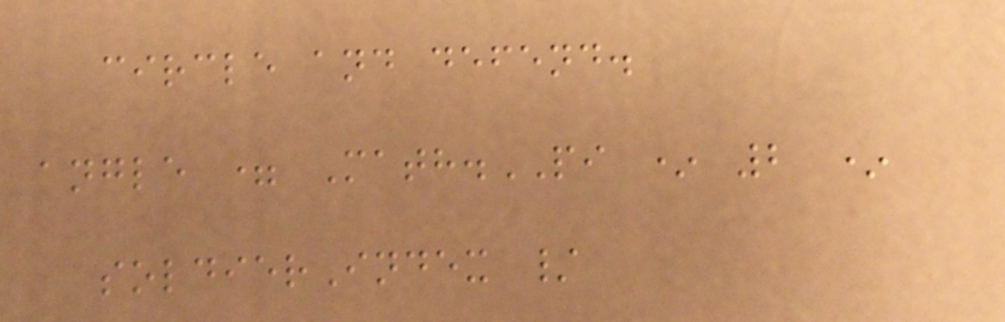circle and defend.
angle = Math.PI * 2 *
soldierIndex /
